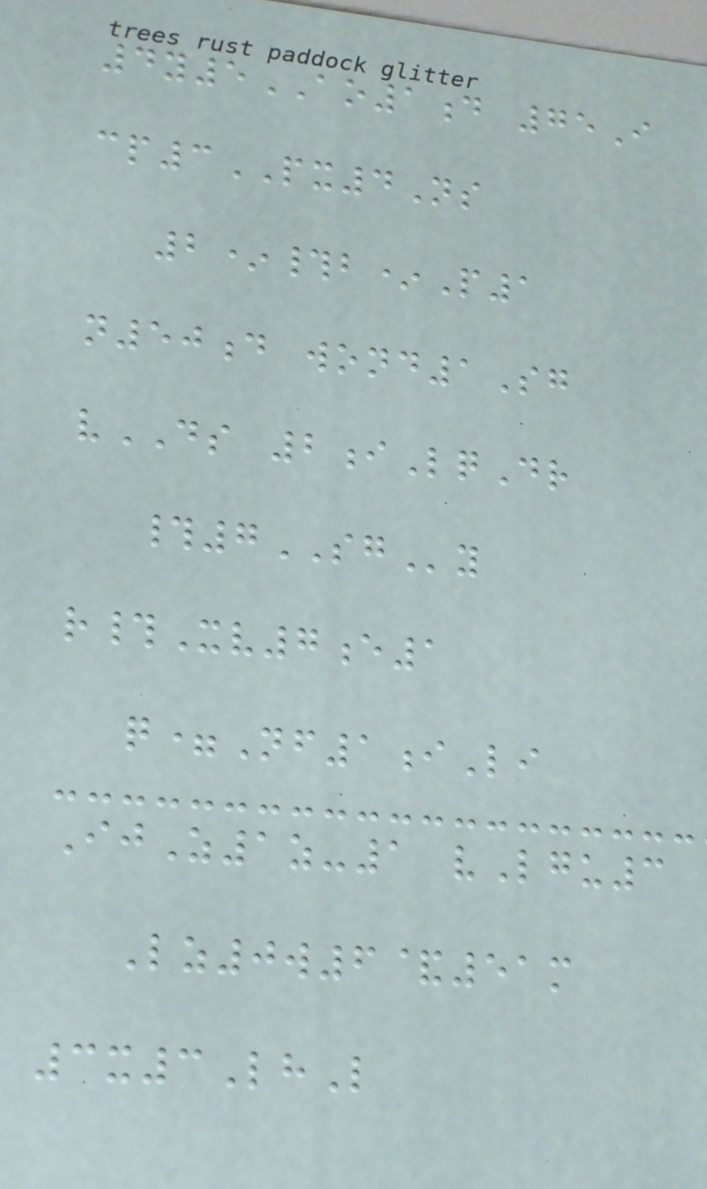4y5AO1d 75I
cp3PX4Ns
2*#b*P1
n50d wond1Sg
vDS 2iLqDr
#7SGy
r#Xv7e1
q=Nf1iLi
IjZ1z-1 vLgu3
Lz0w6&51m
3x3LhL
